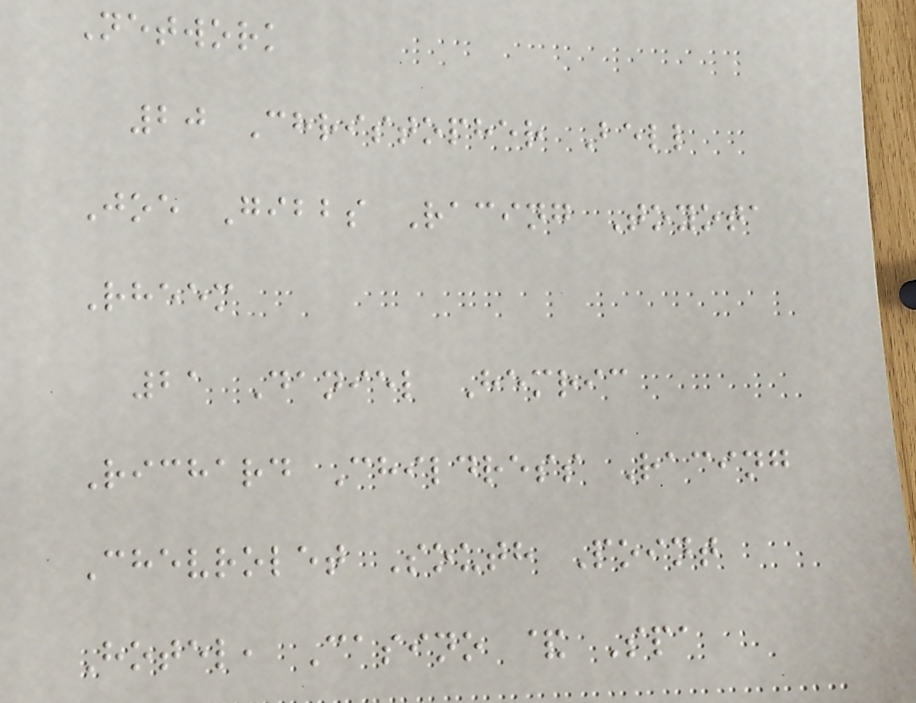Network
20 Christopher Bell
Joe Gibbs Racing Toyota
Rheem
21 Daniel Hemric
Richard Childress Racing
Chevrolet South Point
Hotel, Casino & Spa
